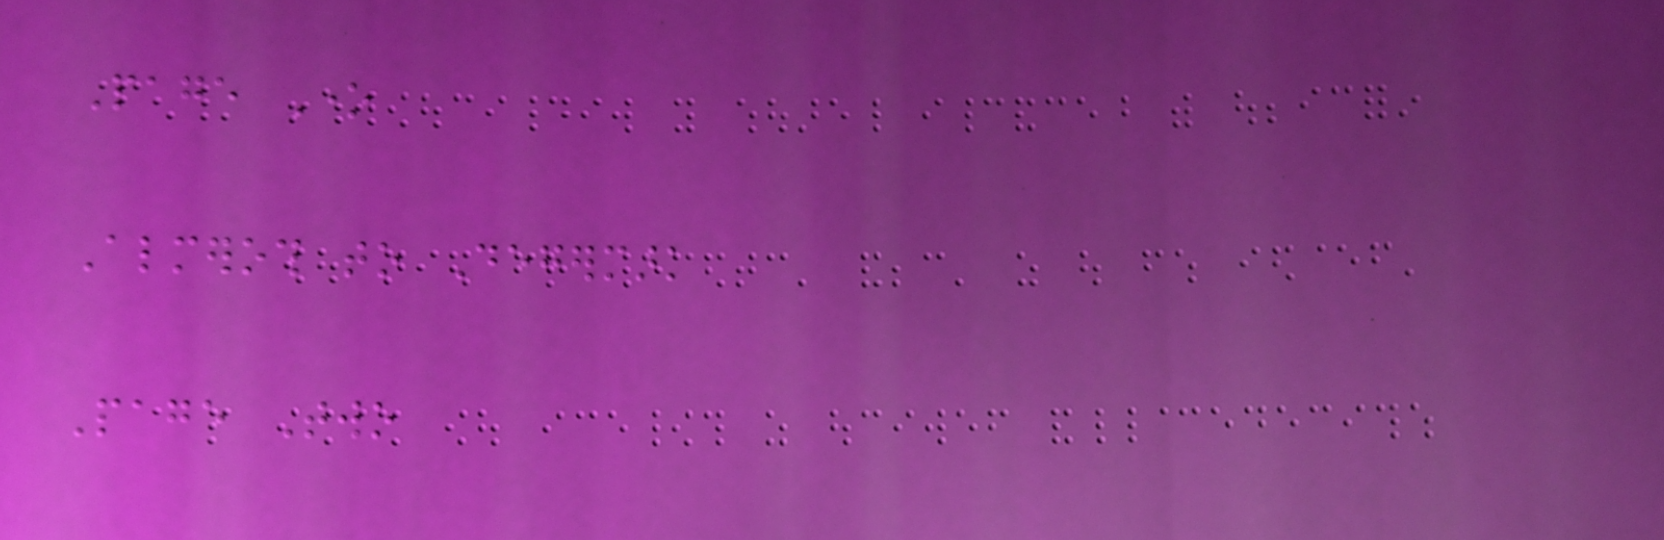Page One
Almeroth to Degermark
Page Two
